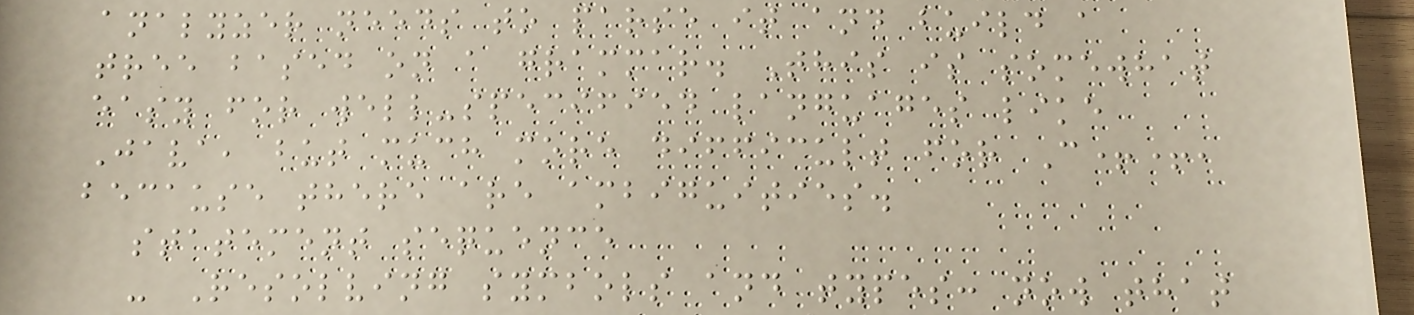analyzer needs to parse it and build a
tree based on a grammar. This is somewhat
easy for well-specified languages like
Java, but much more difficult for C++,
because there are ambiguities.
statement sequence
- Resolving symbols and types: now that
